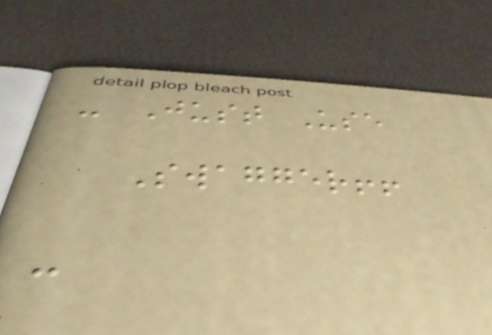- Just Use
Swagger!!
-
